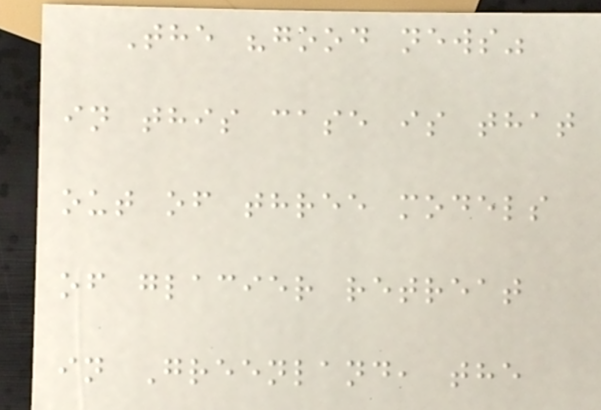The "good news"
in this case is that
out of three models
of glacier retreat
in Greenland, the
